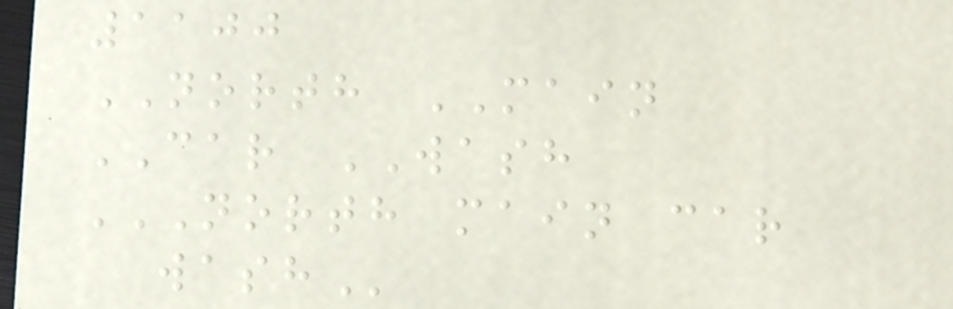1100
NORTH MAIN
CAR WASH
NORTH MAIN CAR
WASH
